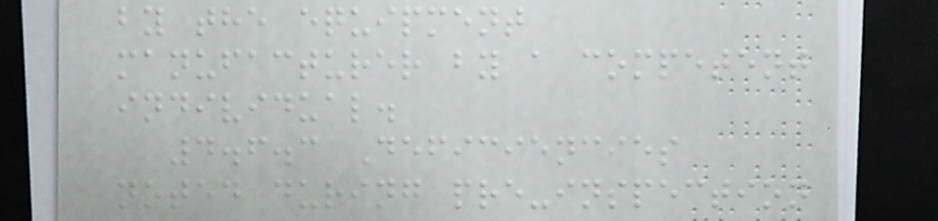by the equipment
manufacturer by a competent
individual.
4.6.3 Deficiencies
noted during pre-inspection
